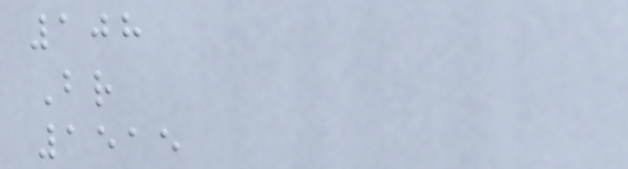108
Br
1515
